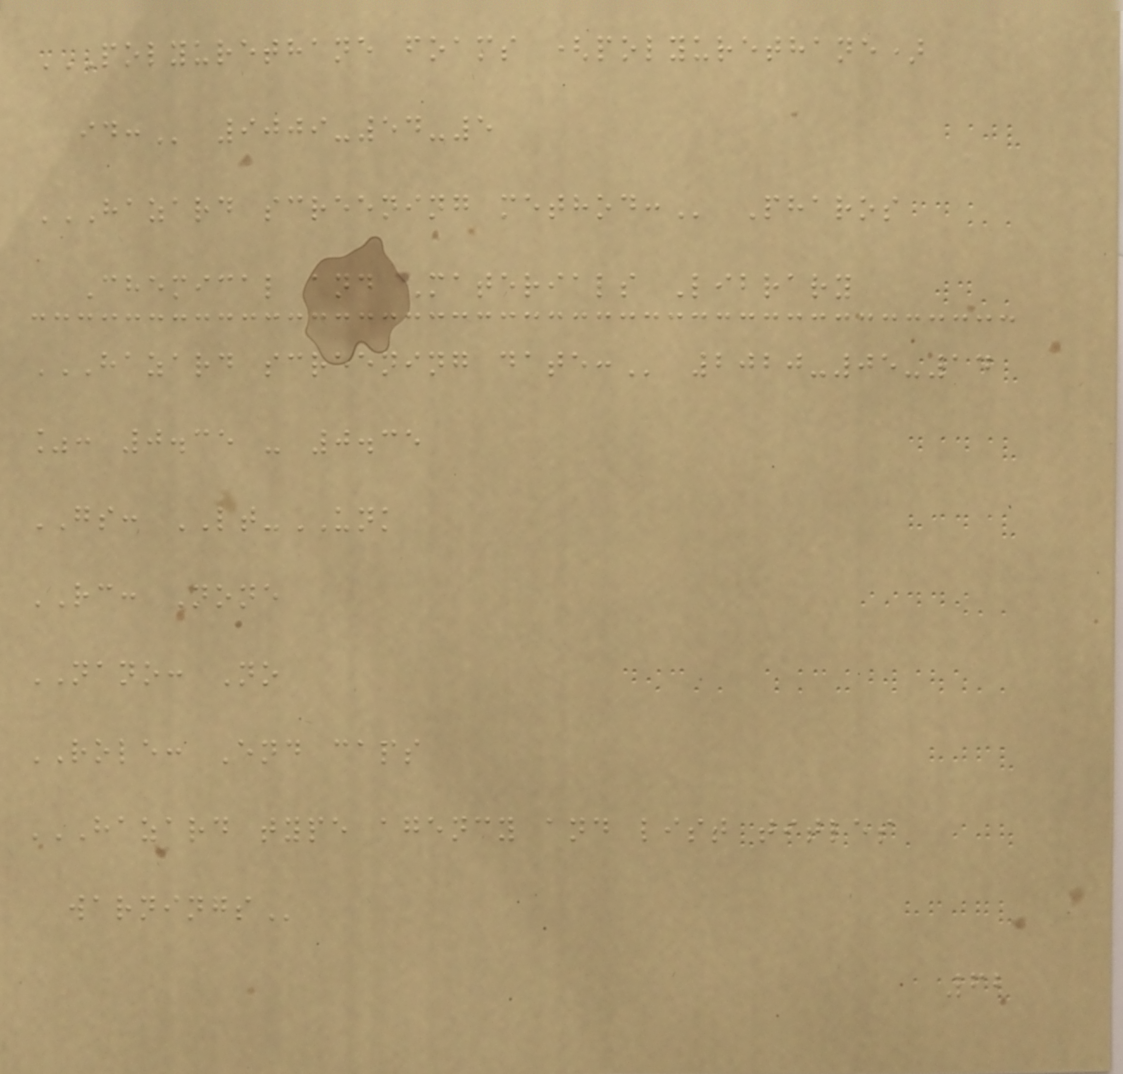POLYURETHANE FOAMS (POLYURETHANE)
ID: 9009-54-5
HAZARD SCREENING METHOD: Pharos
Chemical and Materials Library
HAZARD SCREENING DATE: 2020-05-14
%: 0.35 - 0.35
GS: LT-UNK
RC: None
NANO: No
ROLE: End caps
HAZARD TYPE AGENCY AND LIST TITLES
WARNINGS
62
